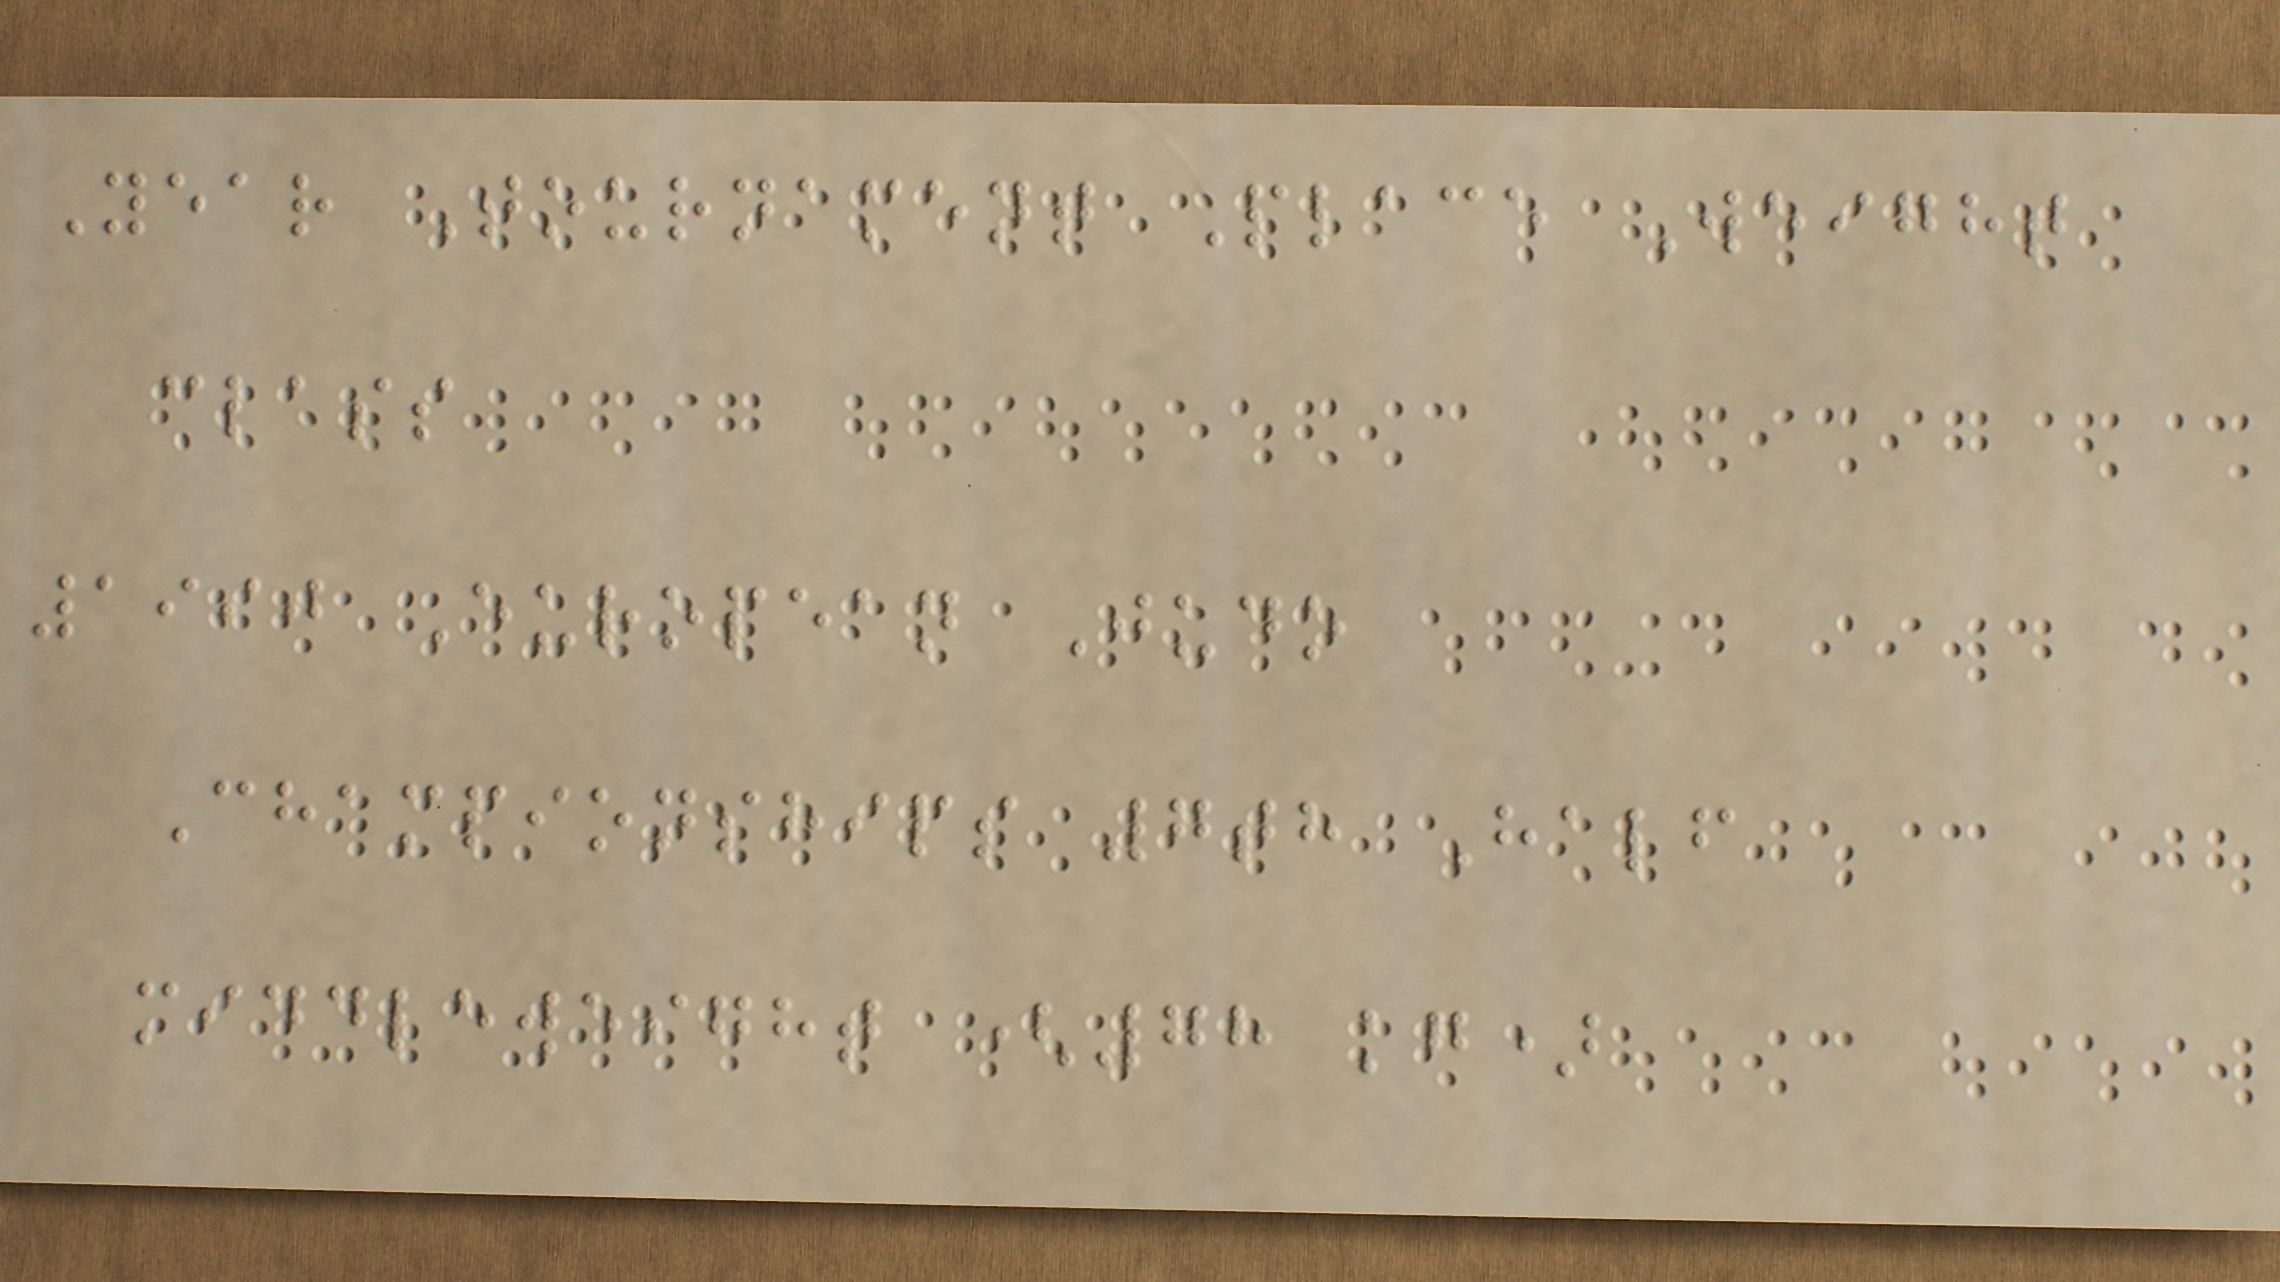Year Tournament Place Weight
class
1990 European Judo
Championships 7th Half
middleweight (78 kg)
